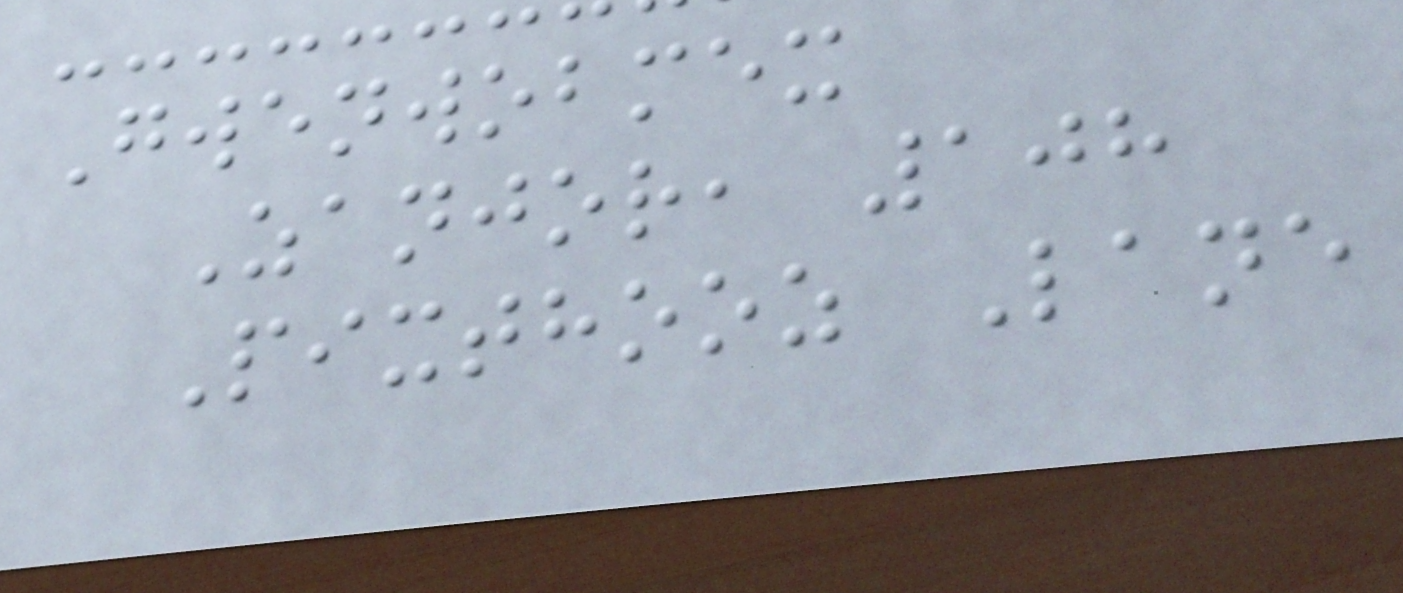Gwenwobmex
Zanjor, 108
Pixthooz Lane
